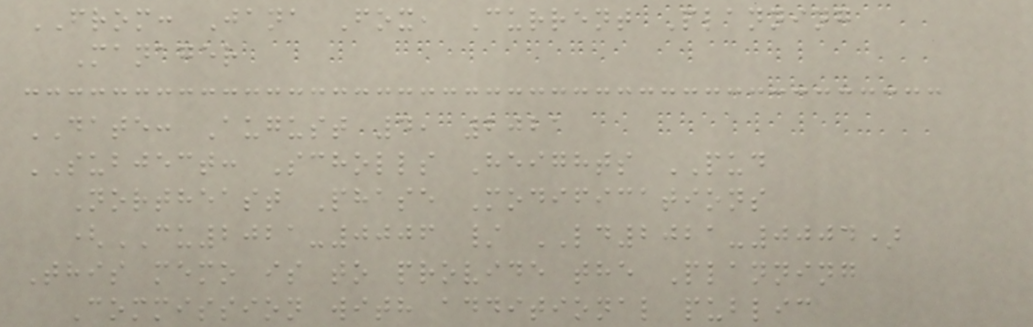FROM: Jana Fox, Current Planning
Manager
DATE: August 4, 2021
SUBJECT: Scholls Heights PUD
Northeast Phase Modifications
(CU2021-0006 / LD2021-0004)
This memo is to provide the Planning
Commission with additional public
